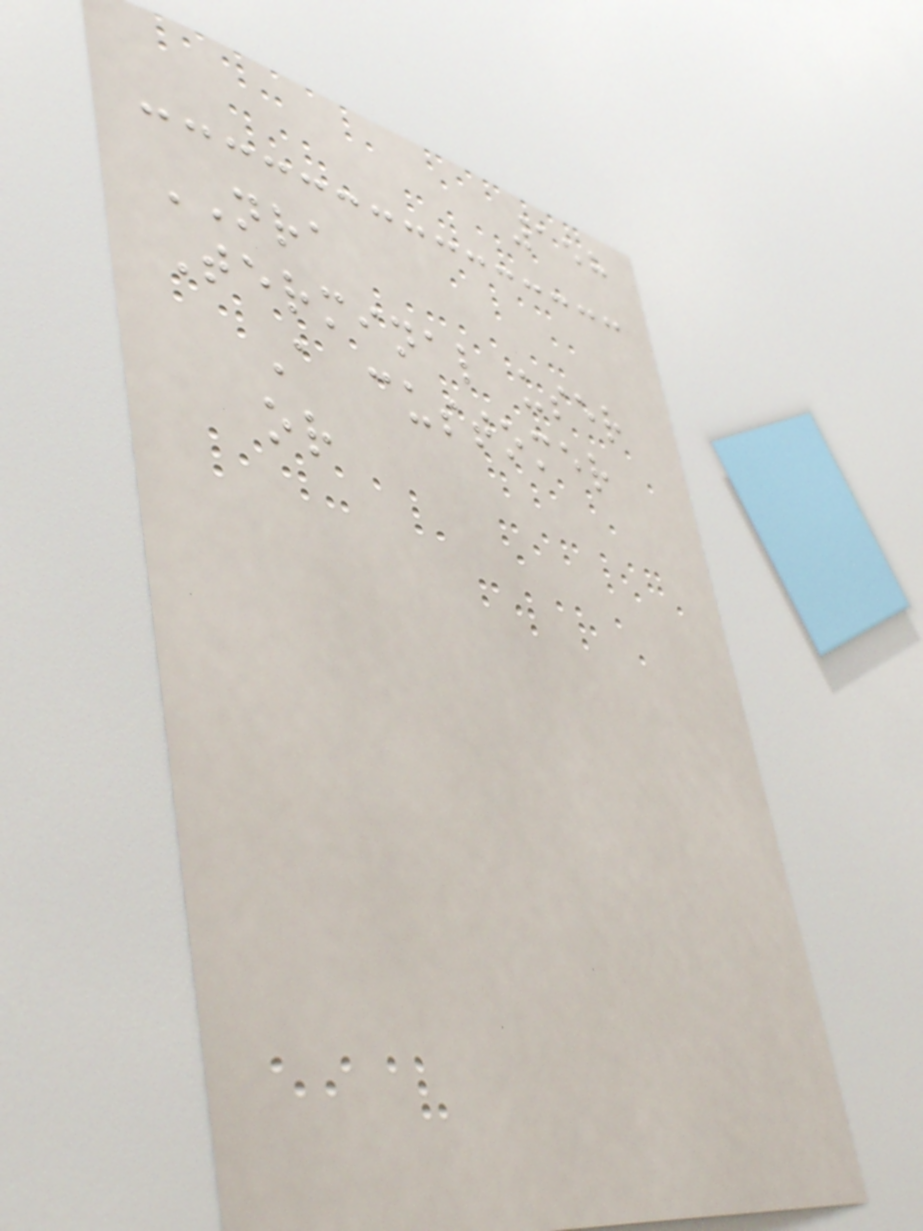158
NRA
Terminal user
A customer
or
